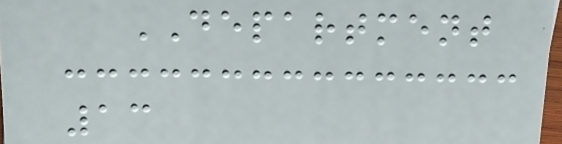DEPARTMENT
13
